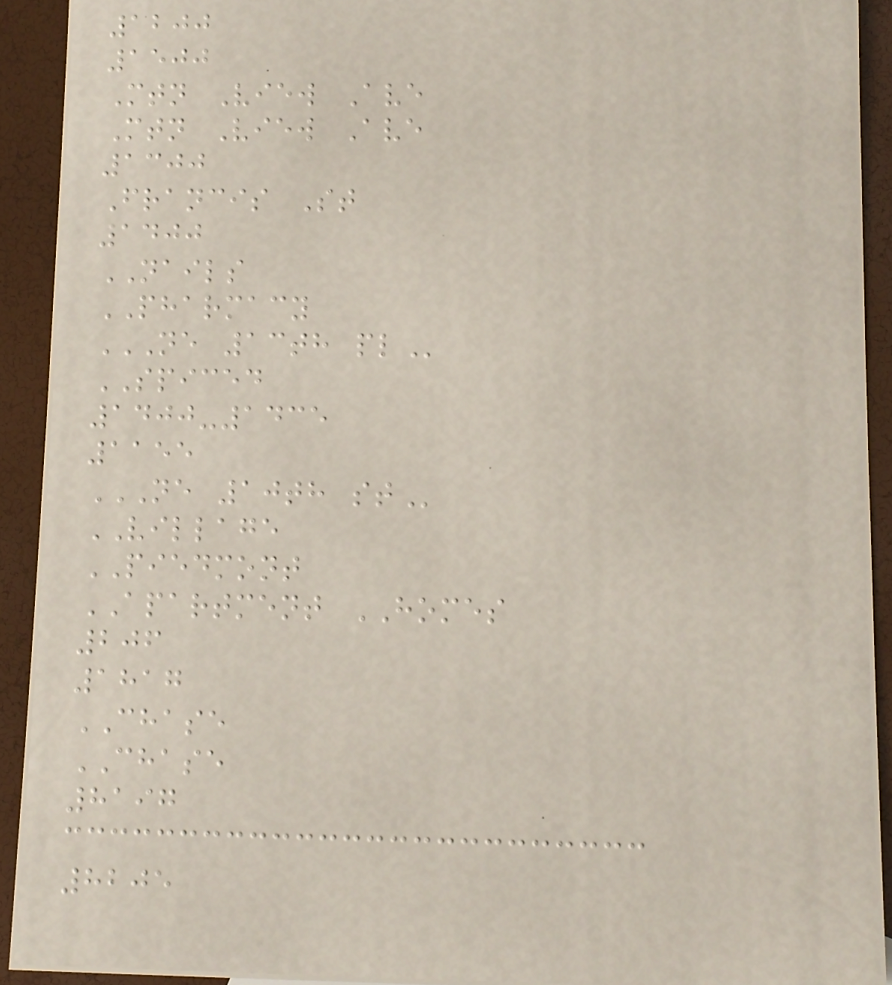1200
1500
Mtn View Ave
Mtn View Ave
1300
Francis St
1400
NAILS
PHARMACY
NE 13TH PL
SPICED
1400-1435
1155
NE 10TH ST
VILLAGE
PIEDMONT
APARTMENT HOMES
206
1817
CHASE
CHASE
8197
8205
